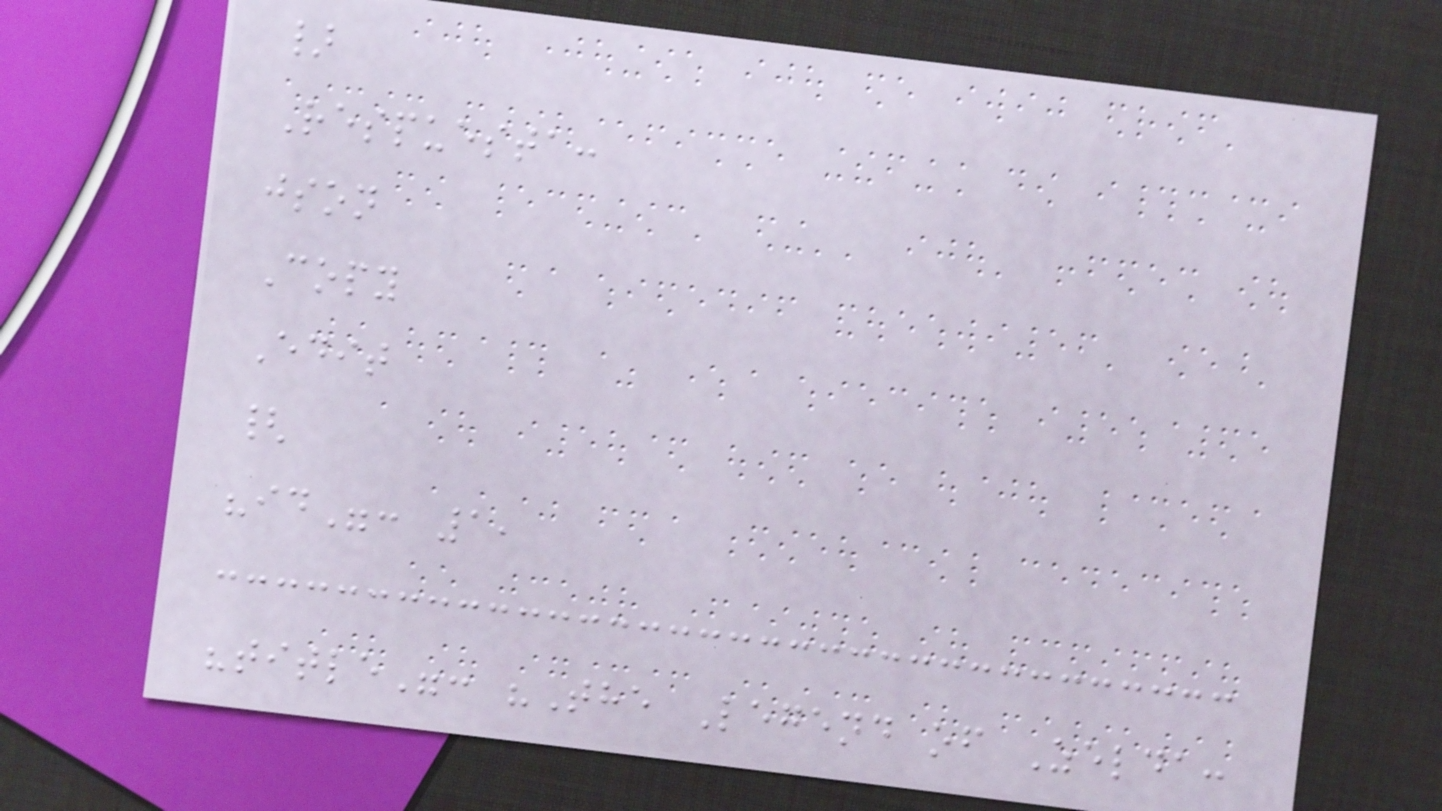}
Respuesta:
json
Copy
Edit
{
"id": 1,
"title": "The Legend of Zelda:
